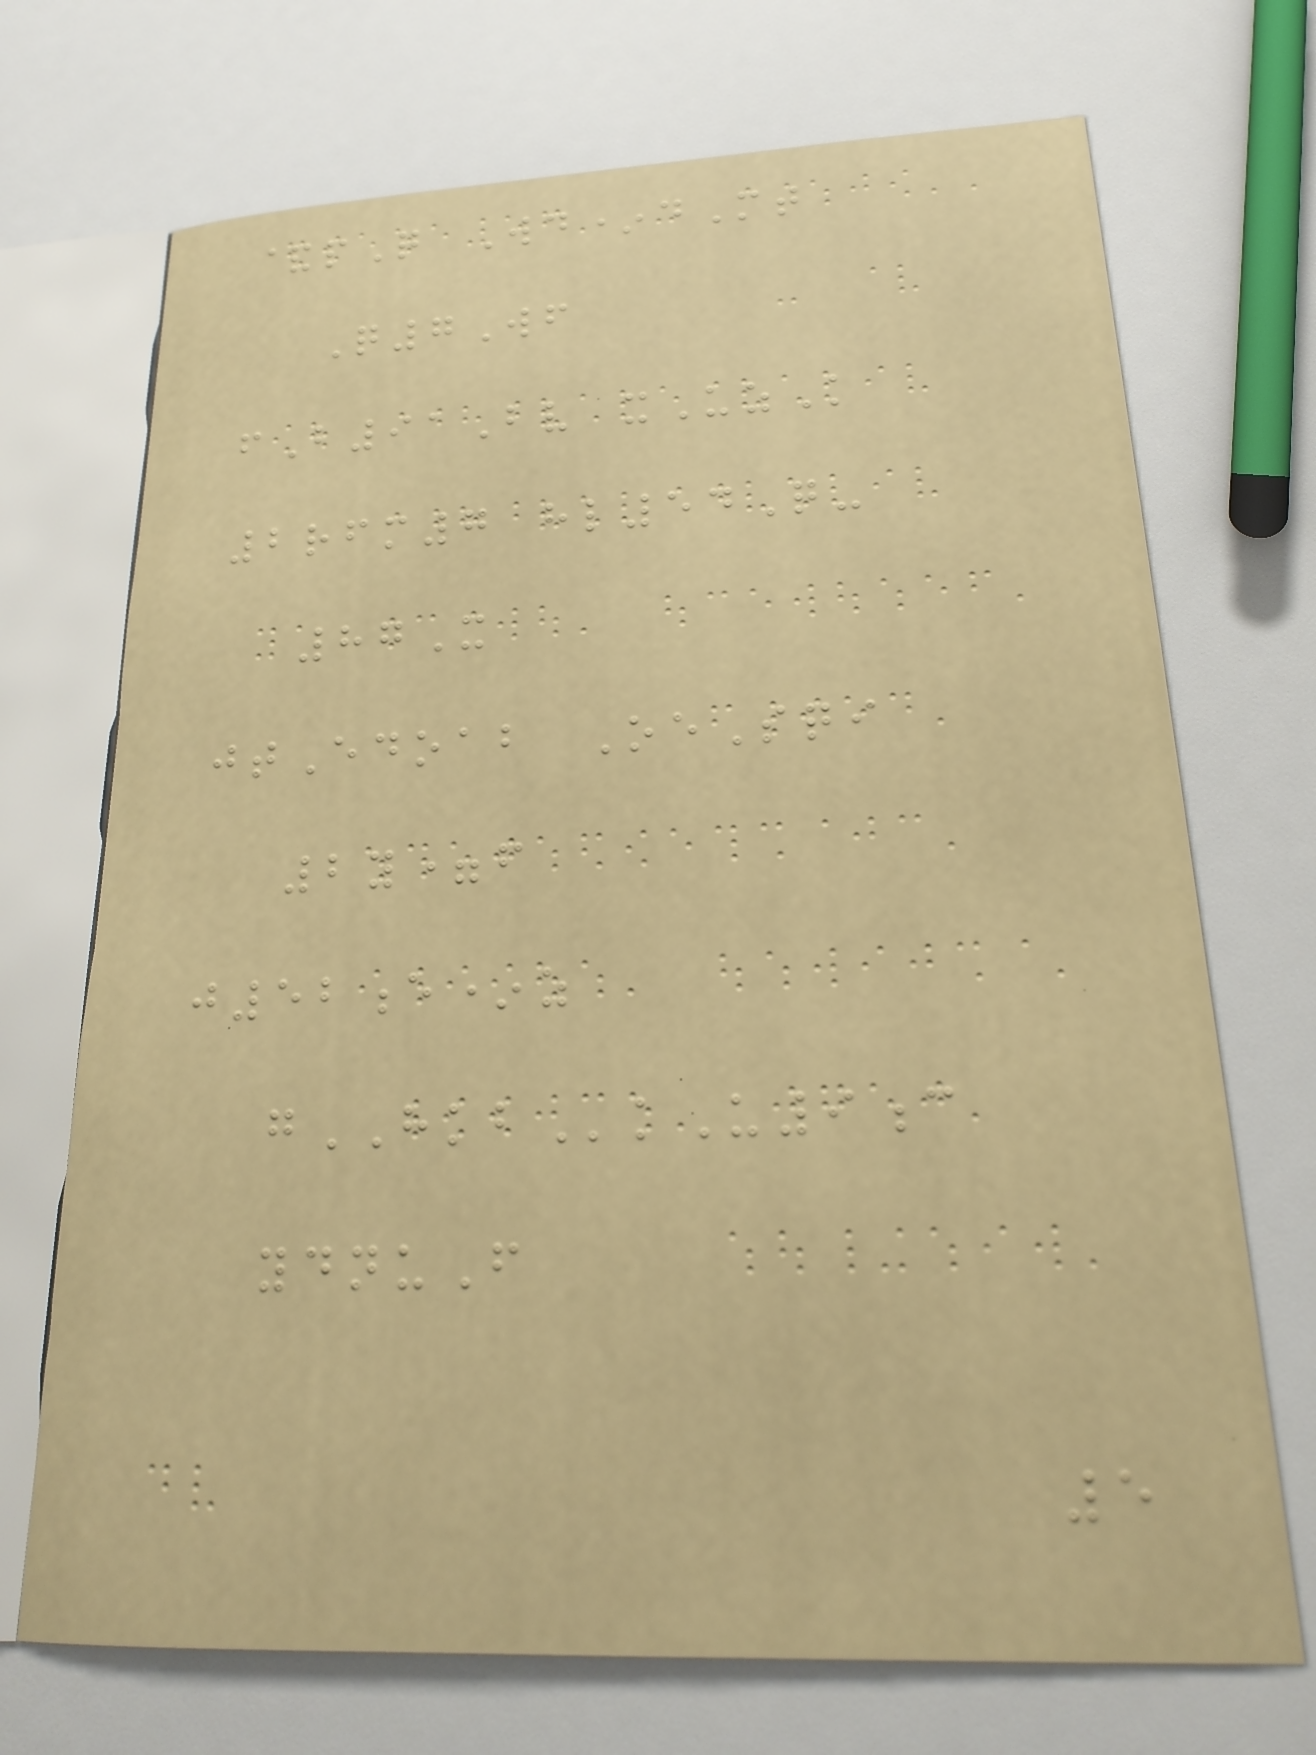&pQ Wd*dMt
Q7Wf
fB91Bv xUzK
2rfm7 hl54Q-
87X
jtEdoab OeSqi
2y=f
j52e*z
gHKBkU9c
ydnuF
5
